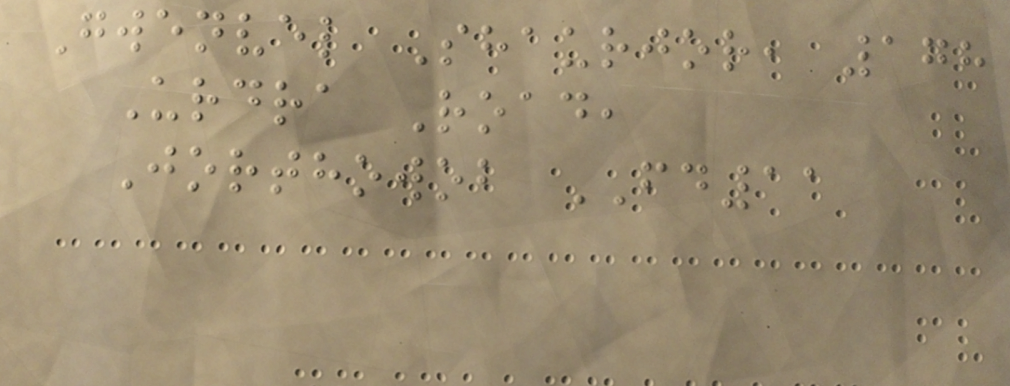Gwenvel Shaurjor, 178
Urdra Road,
Jorthowob FD11
